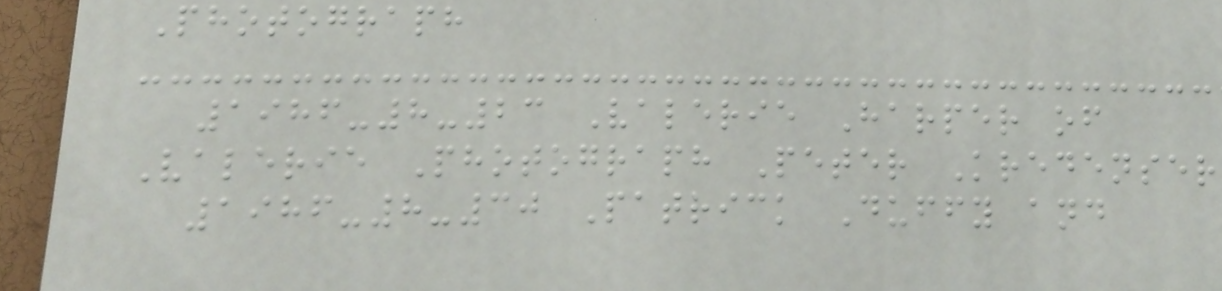Photograph
1986-8-23 Valerie Harper of
Valerie Photograph Peter Kredenser
1986-8-30 Patrick Duffy and
